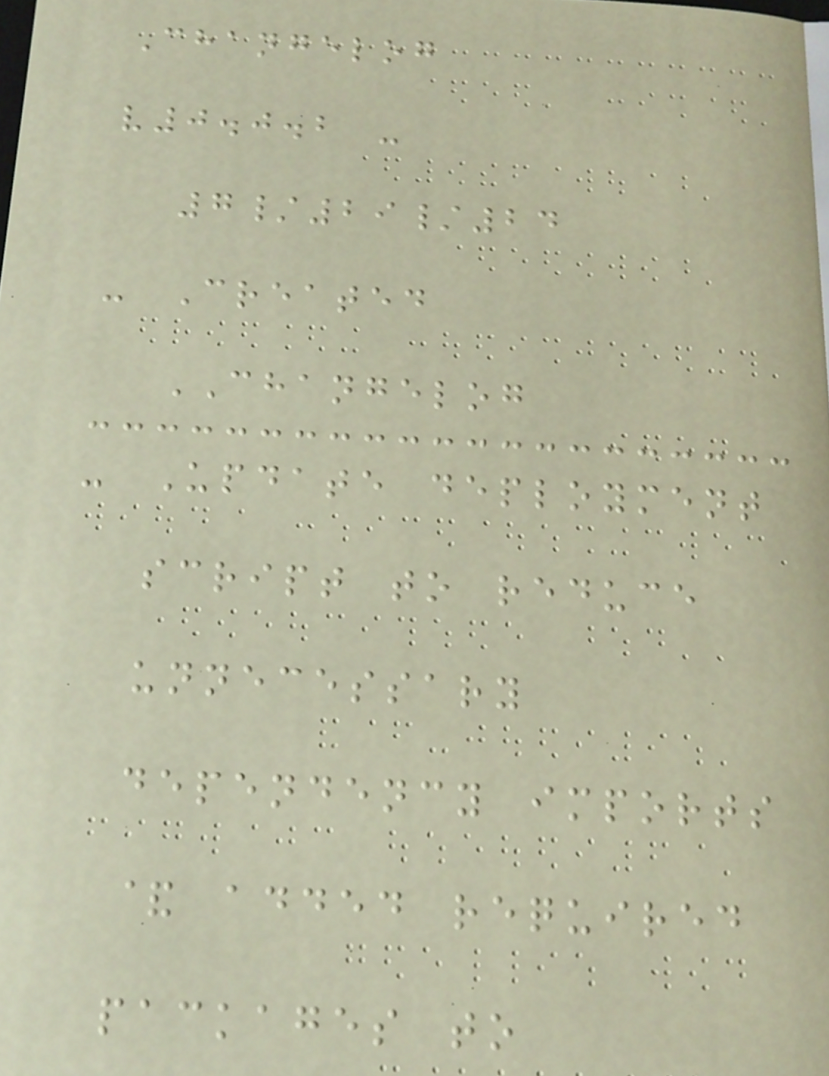Changelog
v0.0.2 -
7/29/24
- Created
CHANGELOG
- Update deployment
script to reduce
unnecessary
dependency imports
& added required
packages to
